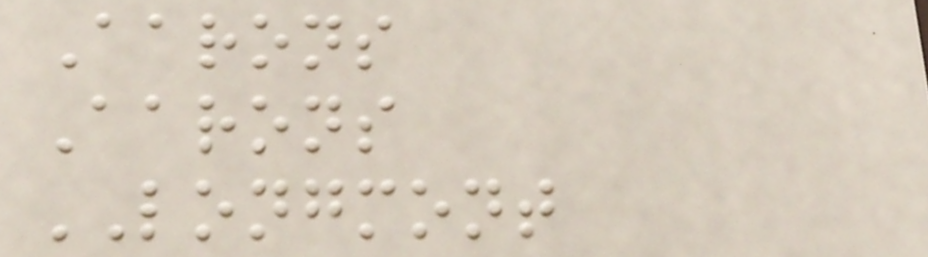Aarons
Aarons
LONGMONT
